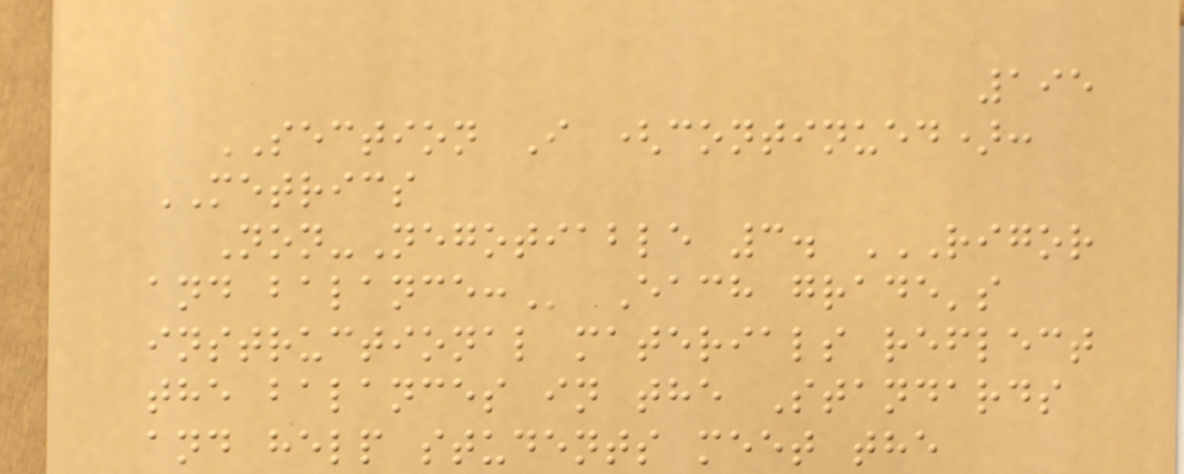195
SECTION I (continued):
METRICS
Non-Negotiable 3. RIGOR
AND BALANCE: Each grade's
instructional materials reflect
the balances in the Standards
and help students meet the
